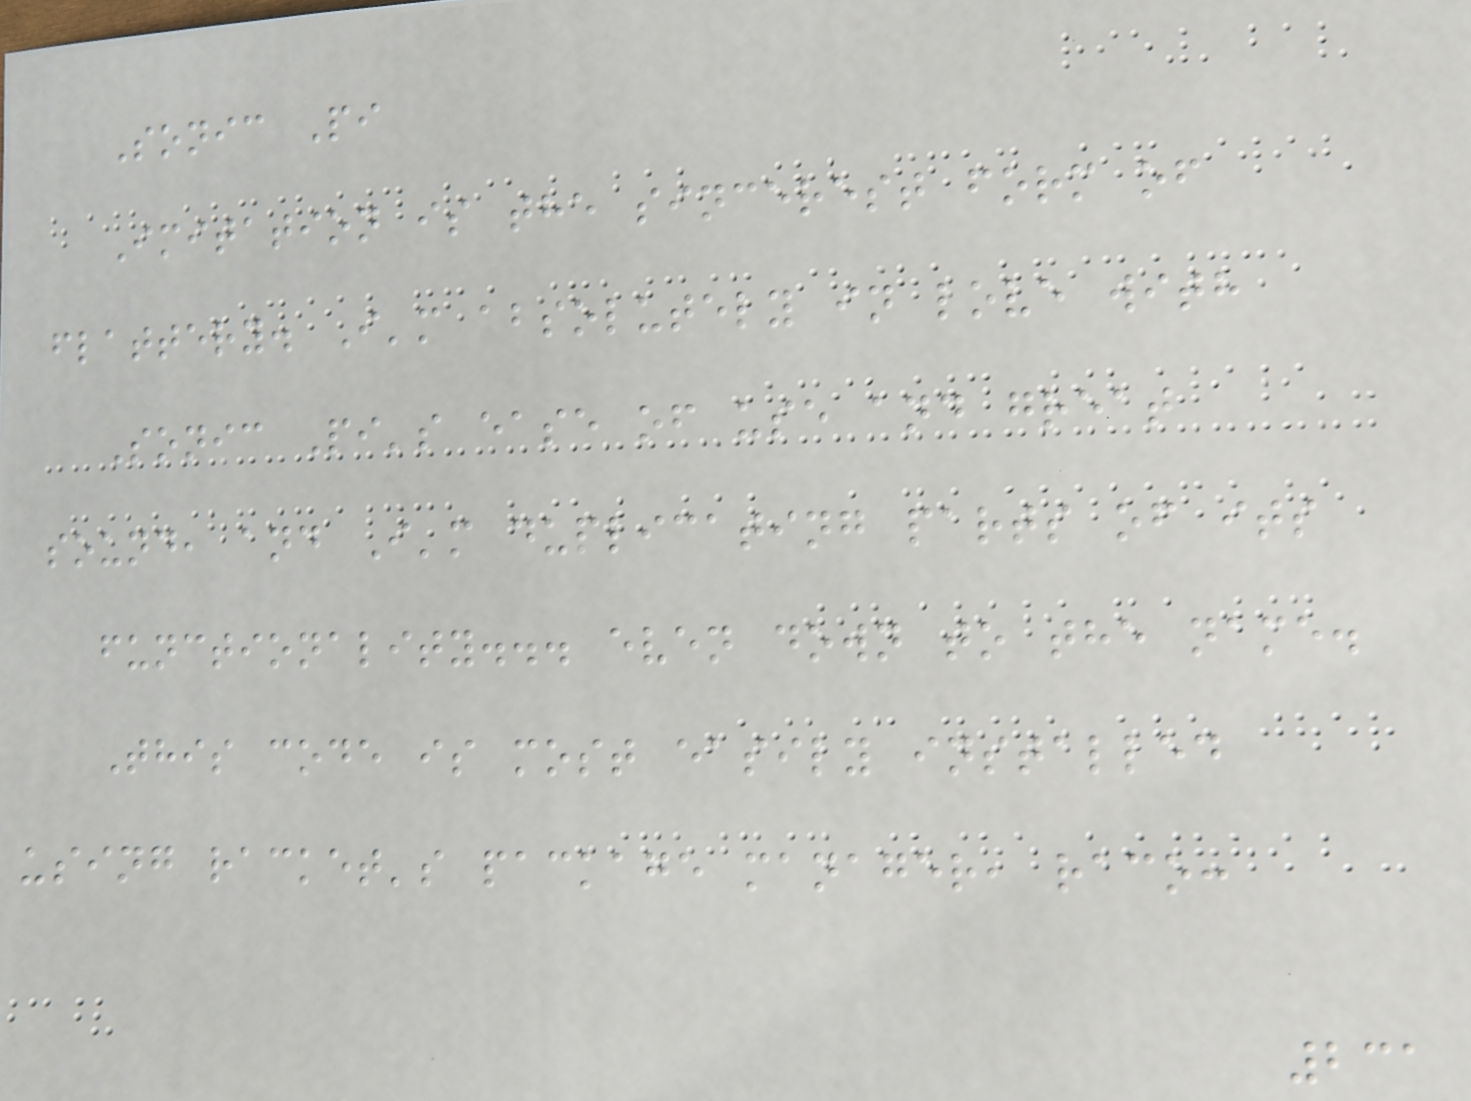Sonic Pi
Imitation is the sincerest form of
flattery. I'm absolutely in love with
Sonic Pi's ease of use and great
sound, and I'm duplicating parts of its
functionality... even down to the name.
This code is most easily installed
using racket's package manager, raco:
231
